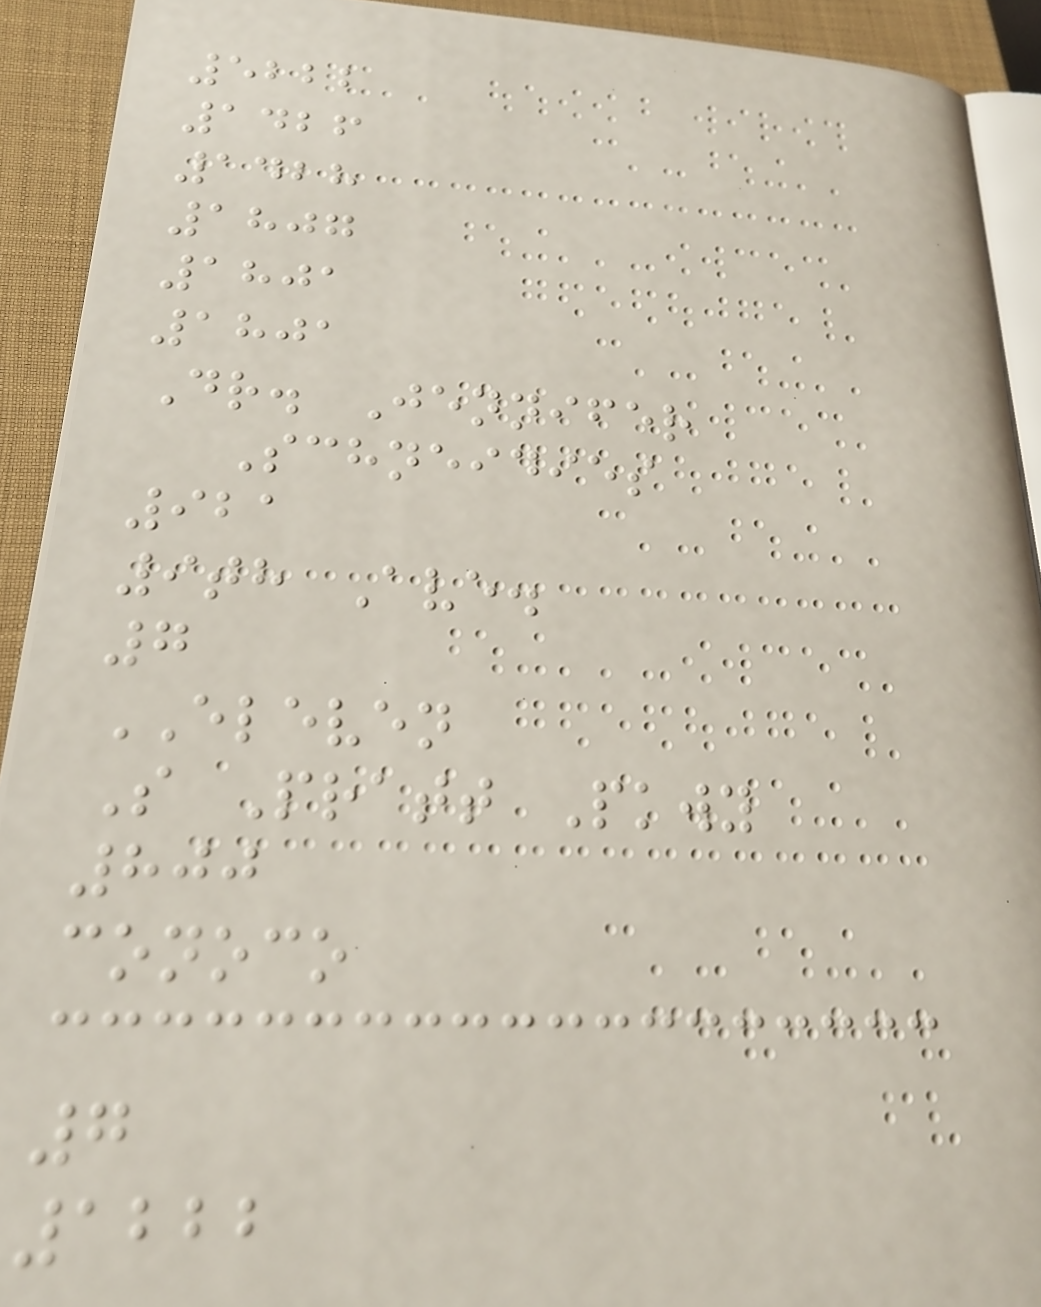5222
1426
1428
1807
1801
1801
Dr. Jennifer
Schneidies
921
9th Ave.
7
ELEVEN
S Pratt Pkwy
800
conoco
7
1222
